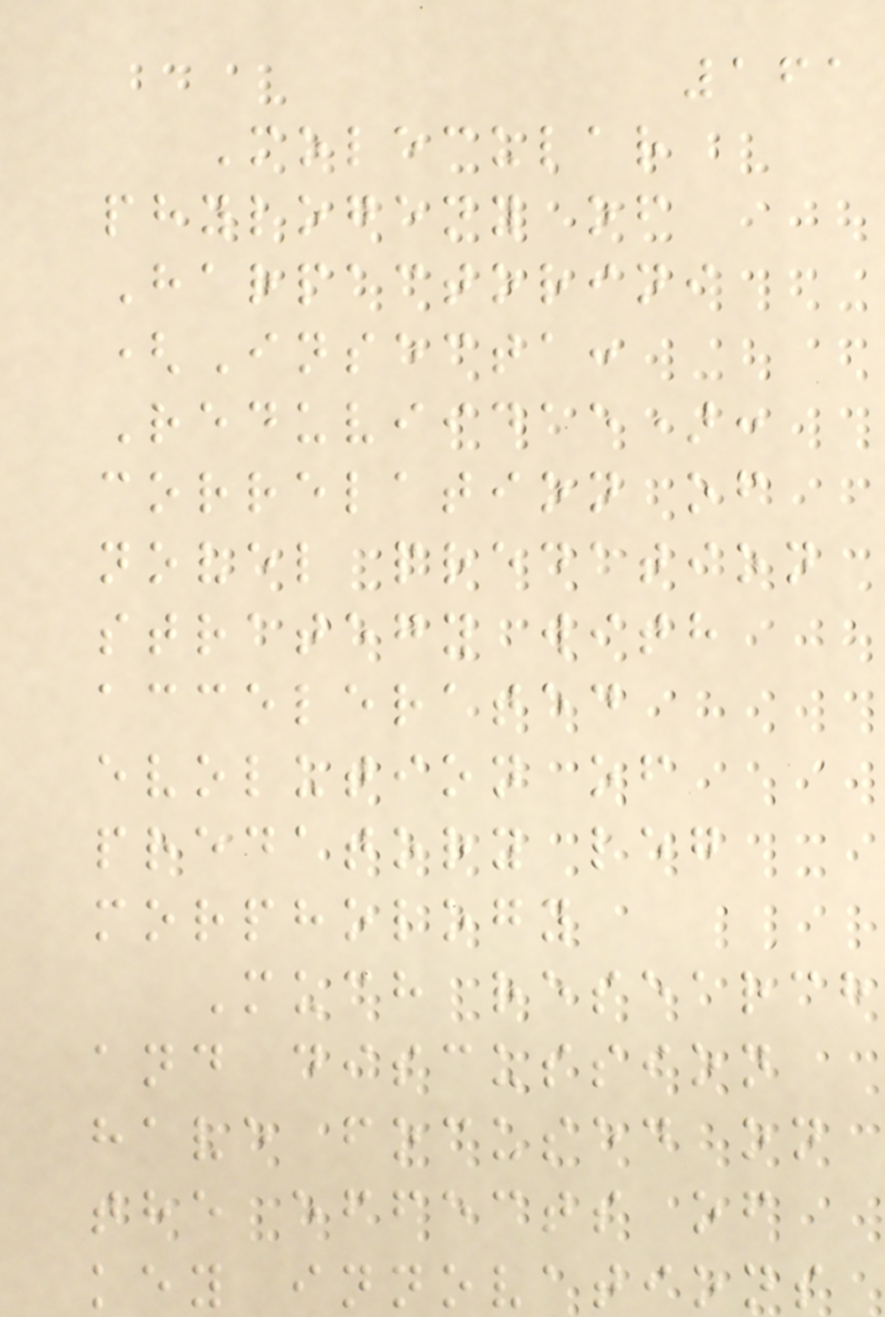161
Molecular
phylogeny of
Harpactorini
(Insecta:
Reduviidae):
correlation of
novel predation
strategy with
accelerated
evolution of
predatory leg
morphology
Much research
and discussion
have focused on
the effects of
key innovations
